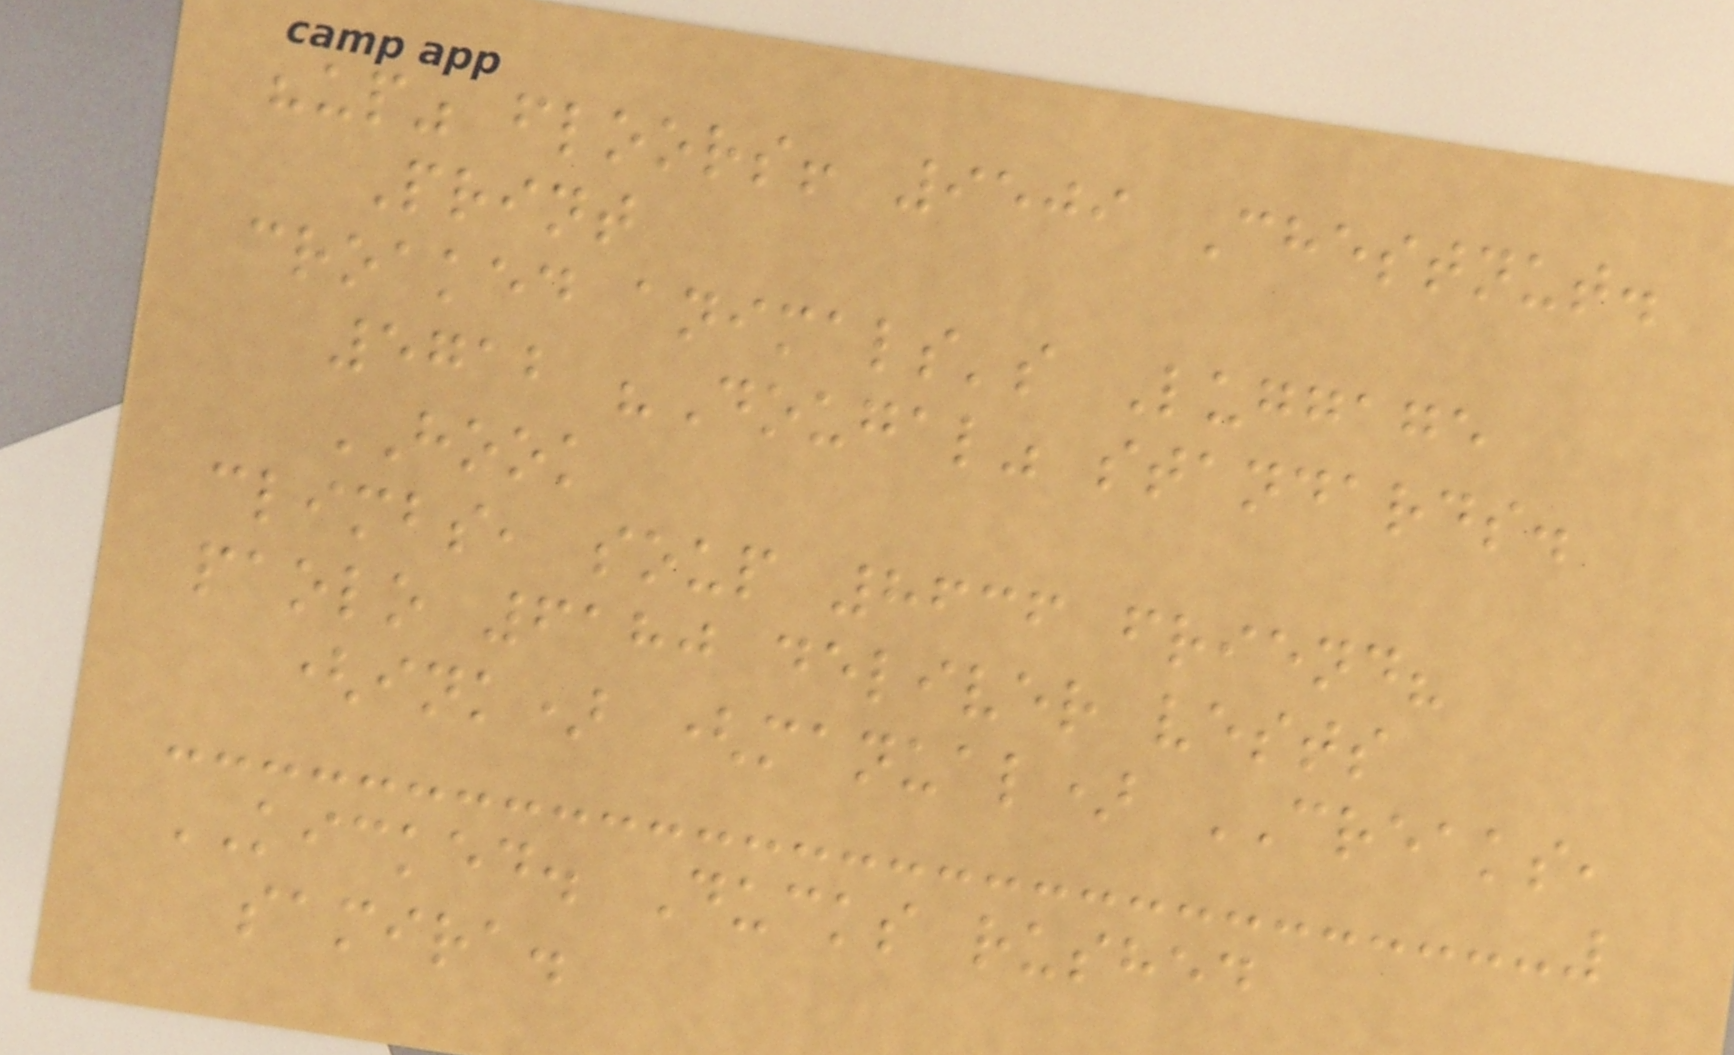"up" floors! 9509 Chestnut.
Print
croaked animals's Luggage
5712 "Dougal" standards.
HOOK
climbs, soup 8636 friend?
paolo 6180 deliver vests
(ink) (manual) CREAKS,
KICKED. Ducks rushed
samira.
